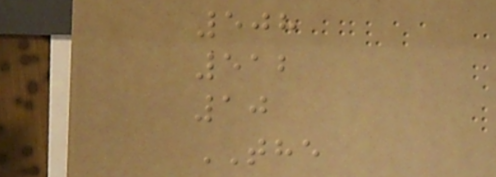508
512
10
THE
